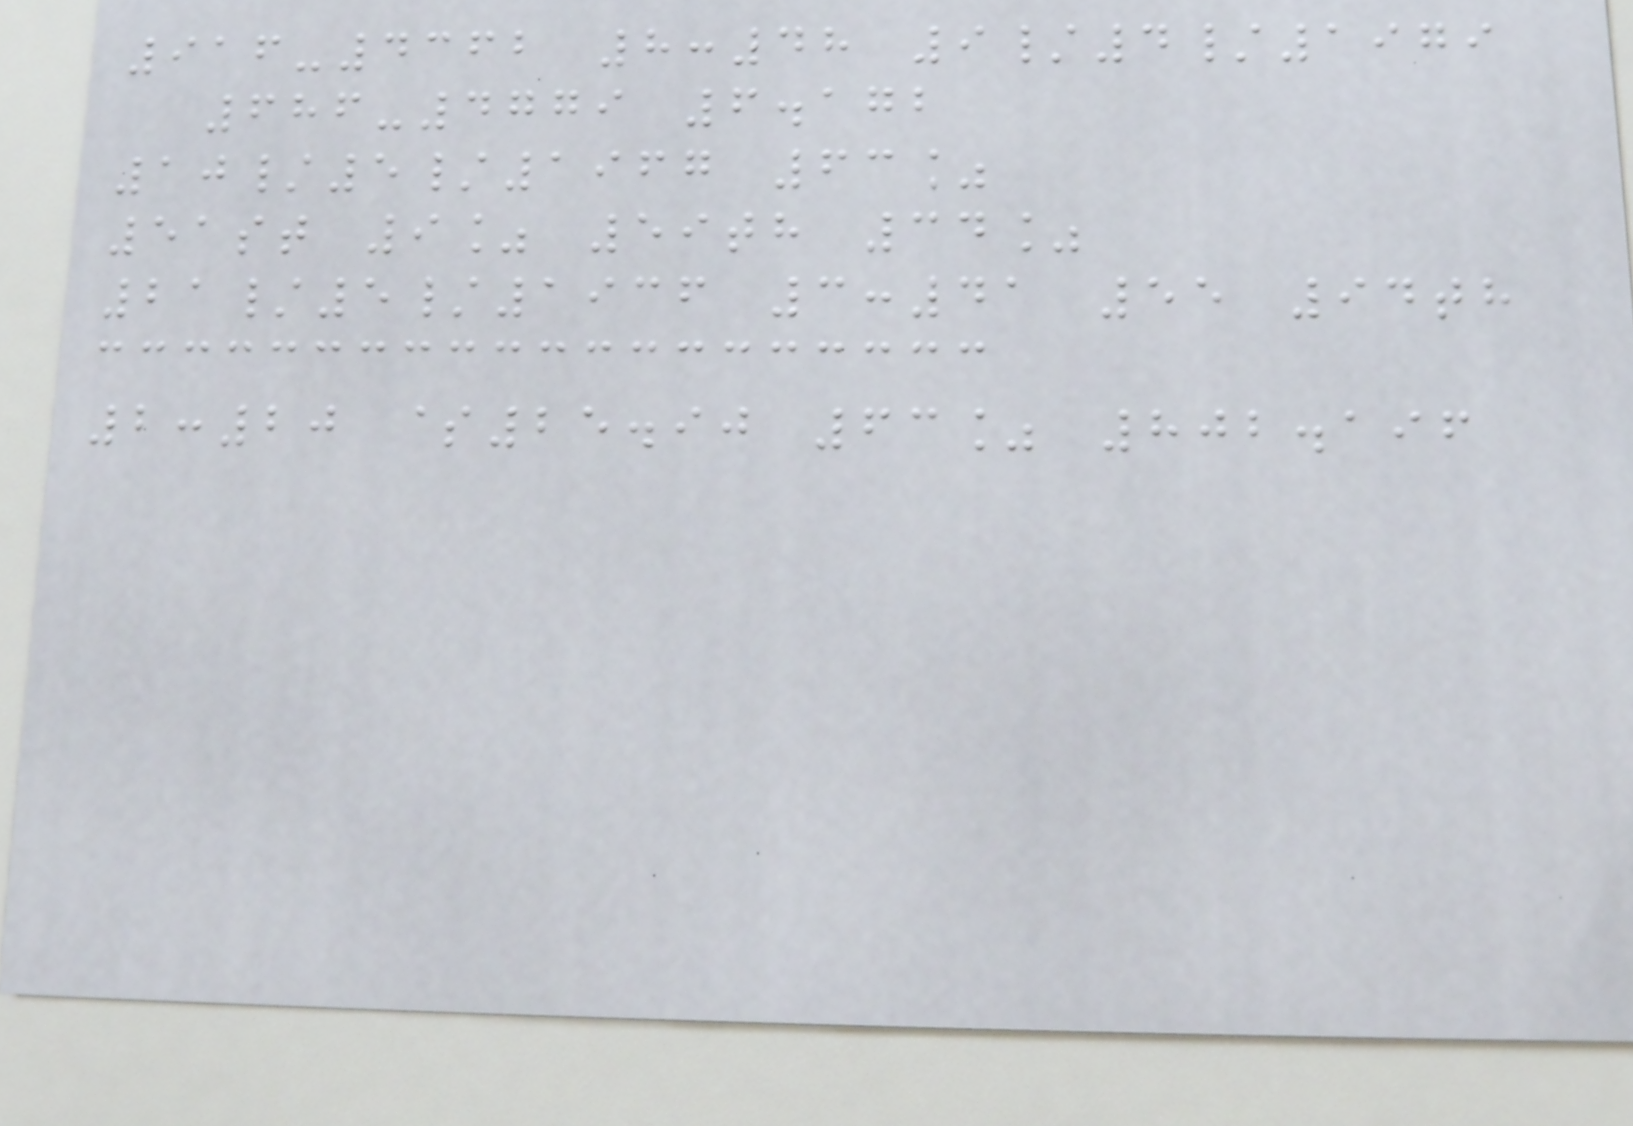916-4362 8:48 9/4/1979
686-4779 6.172
10/5/1967 63%
51st 9% 59th 34%
21/5/1936 3:41 55 94th
2:20 $25.90 63% 802.196
